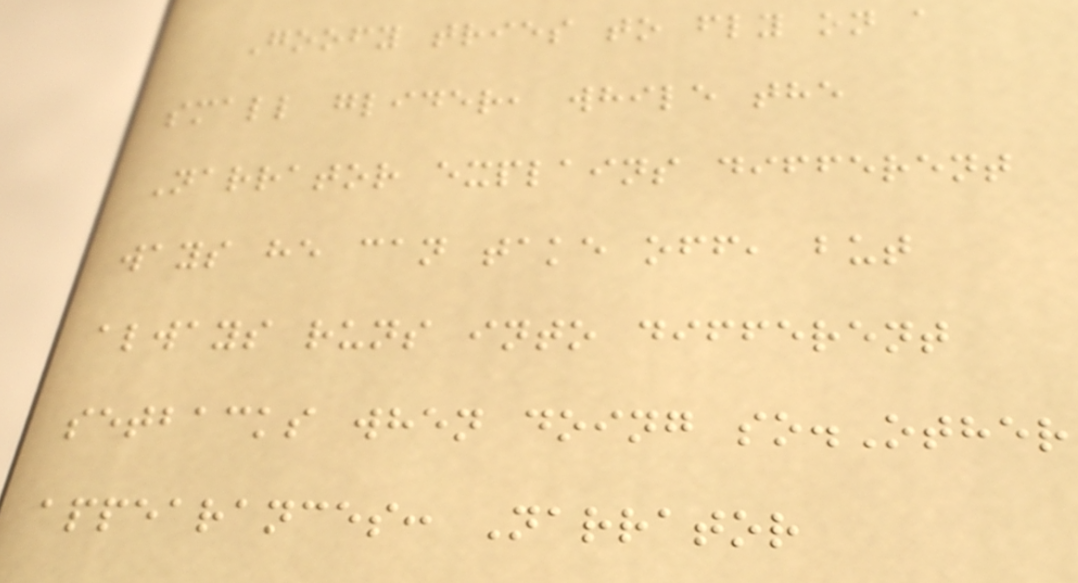Goofy tries to fly on a
small glider, while the
Narrator explains different
ways he can take off, but
always runs into different
setbacks when doing so.Other
appearances: Narrator
